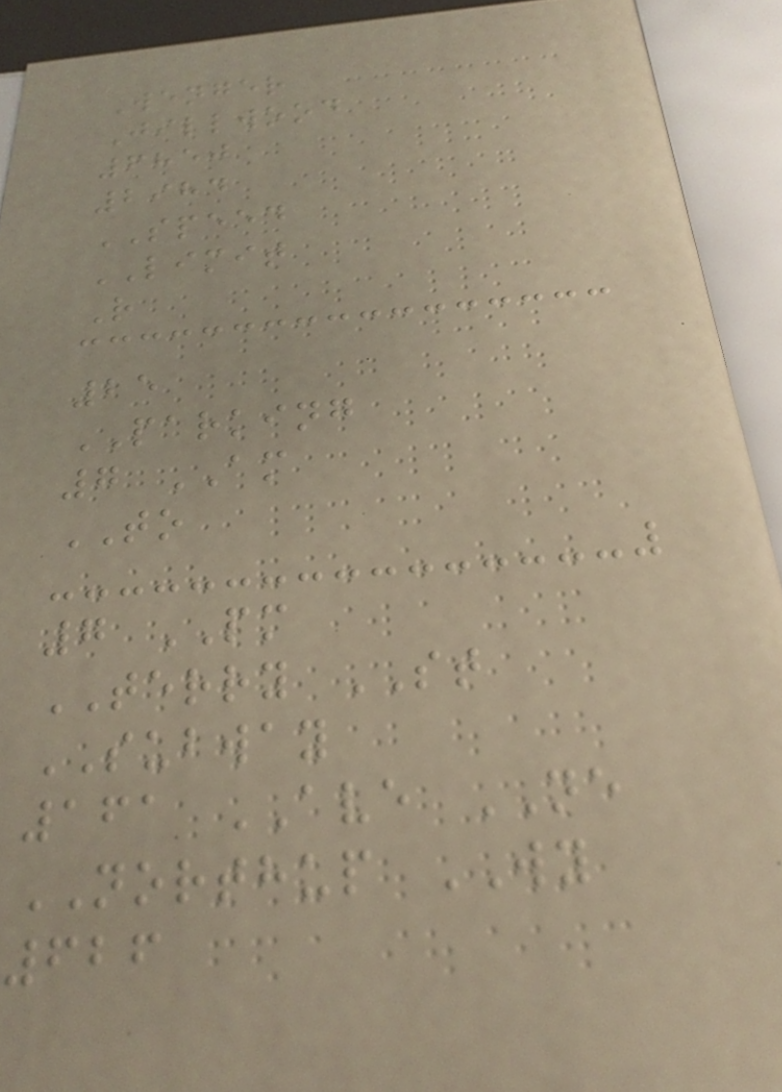Wenger
Jillwood
6850
2984
SPEED
LIMIT
R
25
PARKING
7 AM
TO
7 PM
TERRY ST
SUBWAY
161 AVE NE
NORTHUP WY
626
